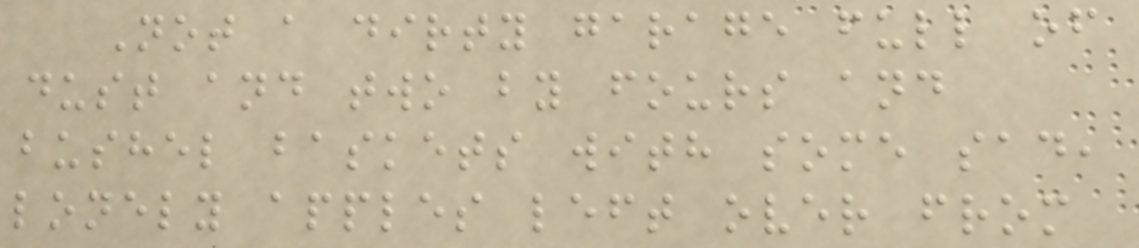Not a dirty garage full of
dust and two by fours and
bushel baskets with some sad,
lonely apples left over from
